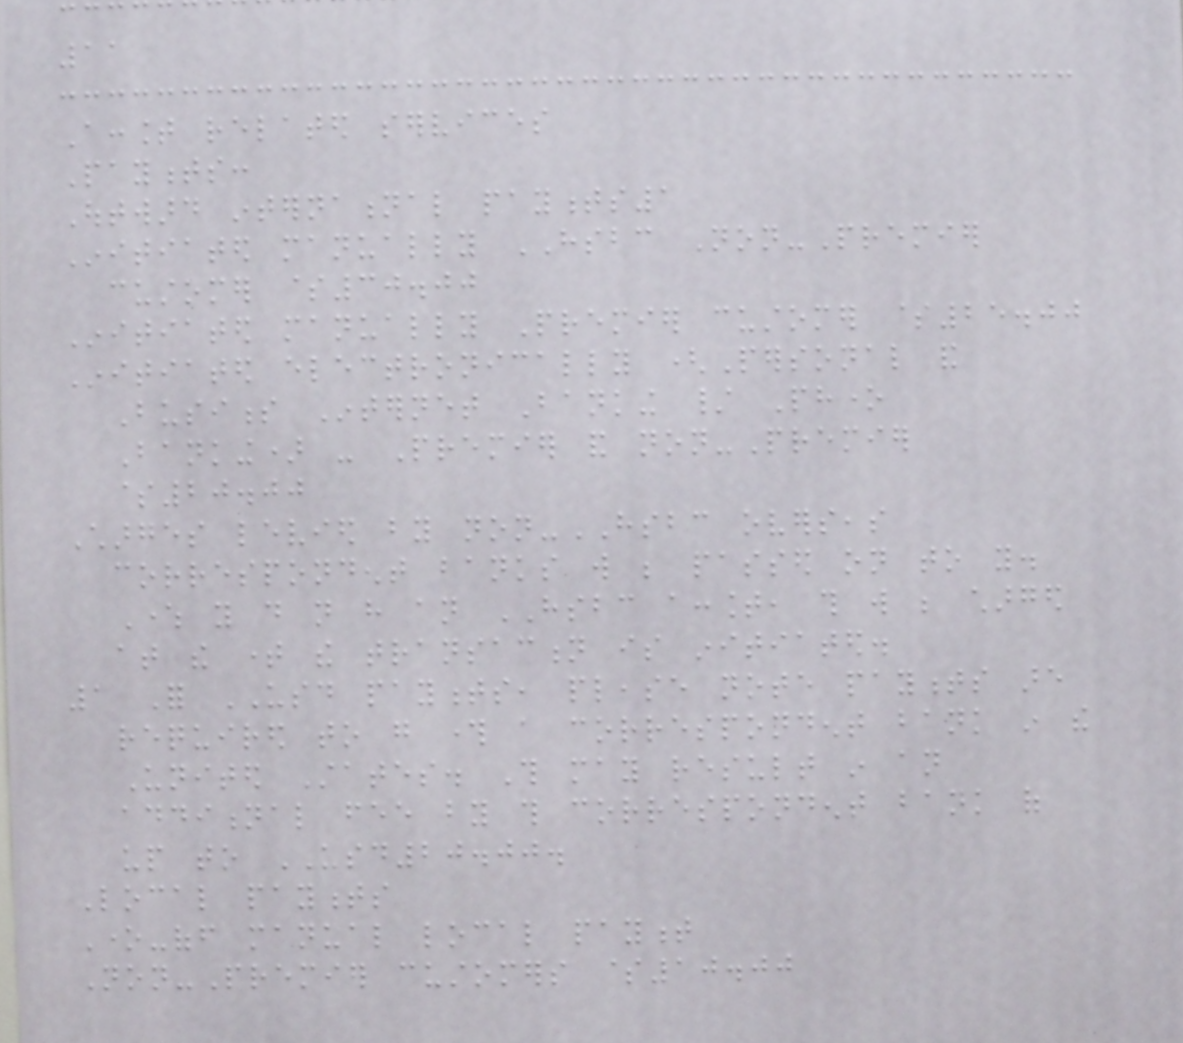11
Account related services
Payments:
Outward international payments1
Initiated manually HSBC Non-Premier
customer $30.00
Initiated manually Premier customer $25.00
Initiated electronically (Personal and
Business Internet Banking / Phone
Banking) - Premier and non-Premier
$20.00
Charges levied by non-HSBC overseas
correspondent banks will be passed on to you.
Where you do not have an HSBC account, this will be charged
at the time the transaction is initiated.
1 For USD payments, please note payments are
required to go through a correspondent bank in the
United States. This may result in an
additional fee by this correspondent bank of
up to USD20.00.
Local payments
One-off manual local payment
Non-Premier customers $10.00
